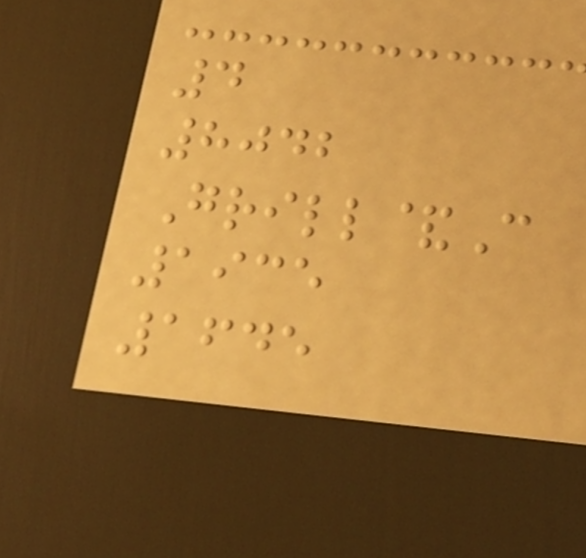4
8042
Grill&C
1935
1645
